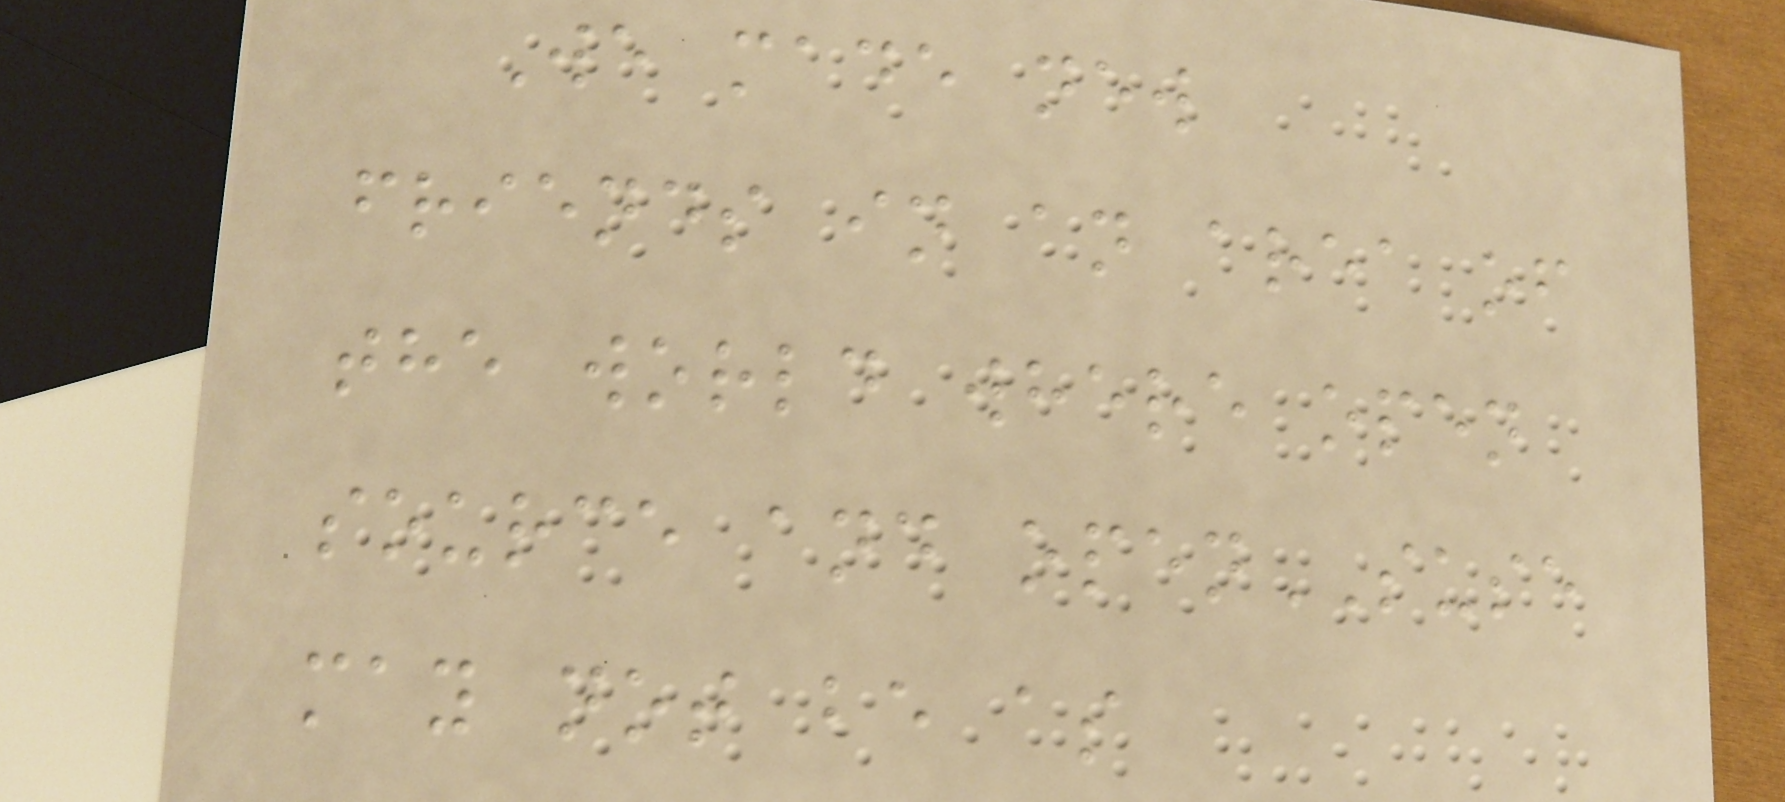We made new
friends in an area of
the world where open
source and openSUSE
may not be as
